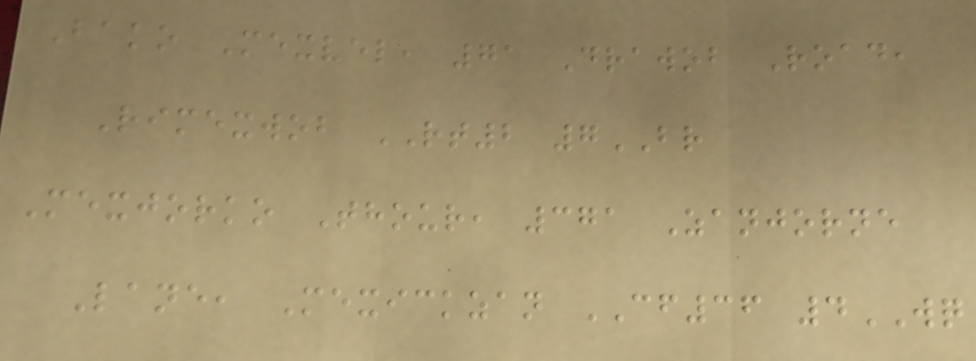Bako Mexvel, 71 Drawob Road,
Rimexwob RT2 7BR
Mexjorko Thour, 371 Zanjorne
Lane, Mexickzan CF36 4WQ
